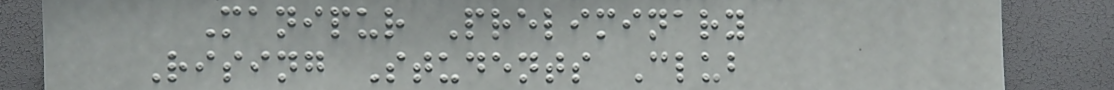Manipur Preliminary
Rising Students Club
